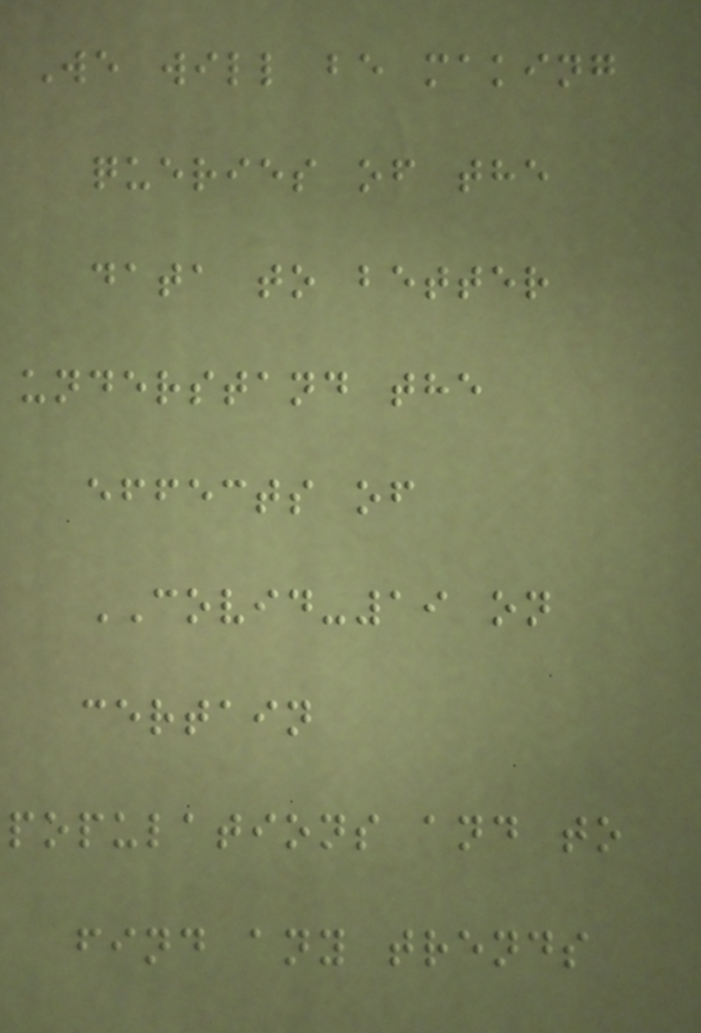We will be making
queries of the
data to better
understand the
effects of
COVID-19 on
certain
populations and to
find any trends
